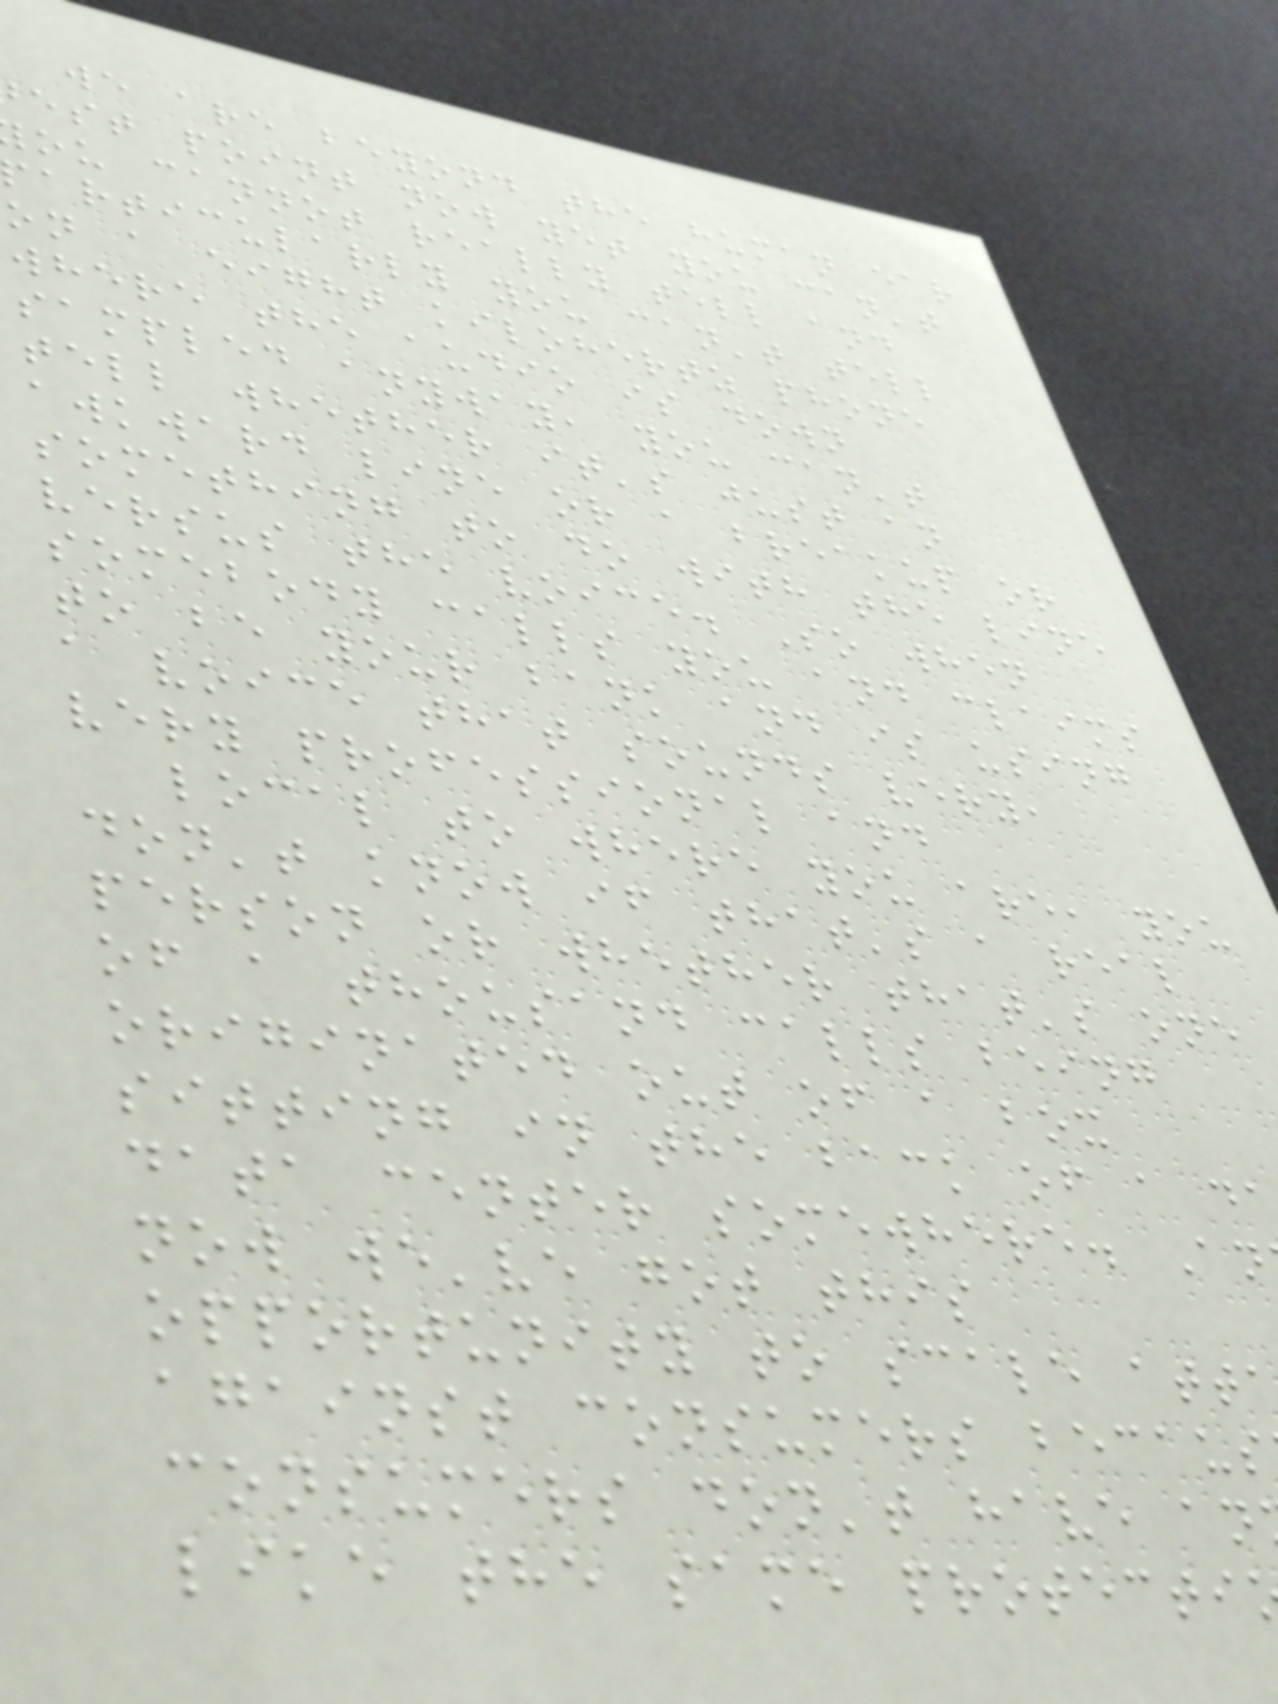we are beyond the human ear
est point now yet you can't
ou cannot really tell and
articularly you can't tell
on a eight kilohertz phone
where the audio is down
sampled anyway, you can't
tell whether it's just an
awkward line or a breakup or
something to do with the line
versus the voice. So when
somebody calls you and claims
to be your bank and is using
a voice that sounds very,
very professional and
local to where you are, you
don't know if that's a real
person or whether that's one
of a thousand calls being
originated out of a box
sitting in the back of a d
data center somewhere. An
now we've got this
opportunity to scale att
against consumers becaus
consumers don't have an
like the same protecti
